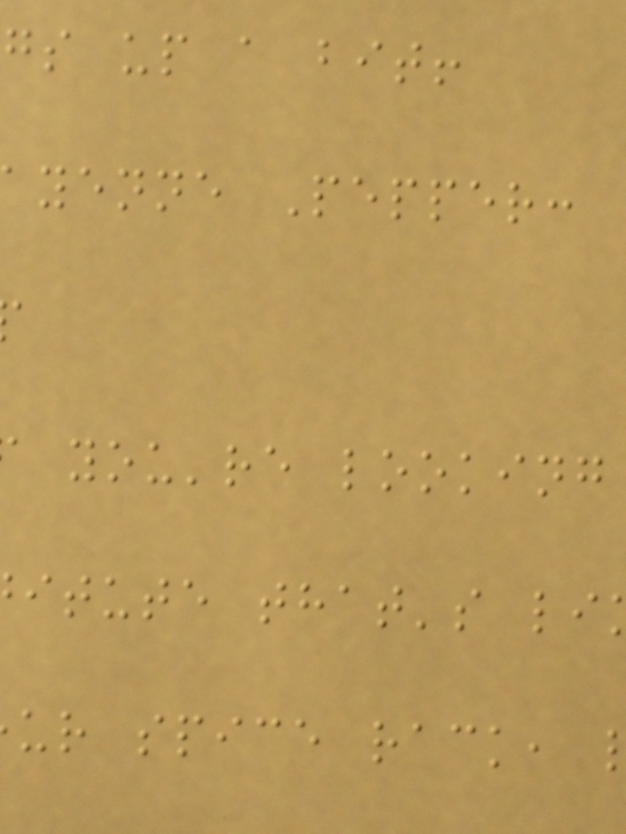gs up a bit!
yenne Pepper:
you're looking
itute that's li
ur spice rack,
